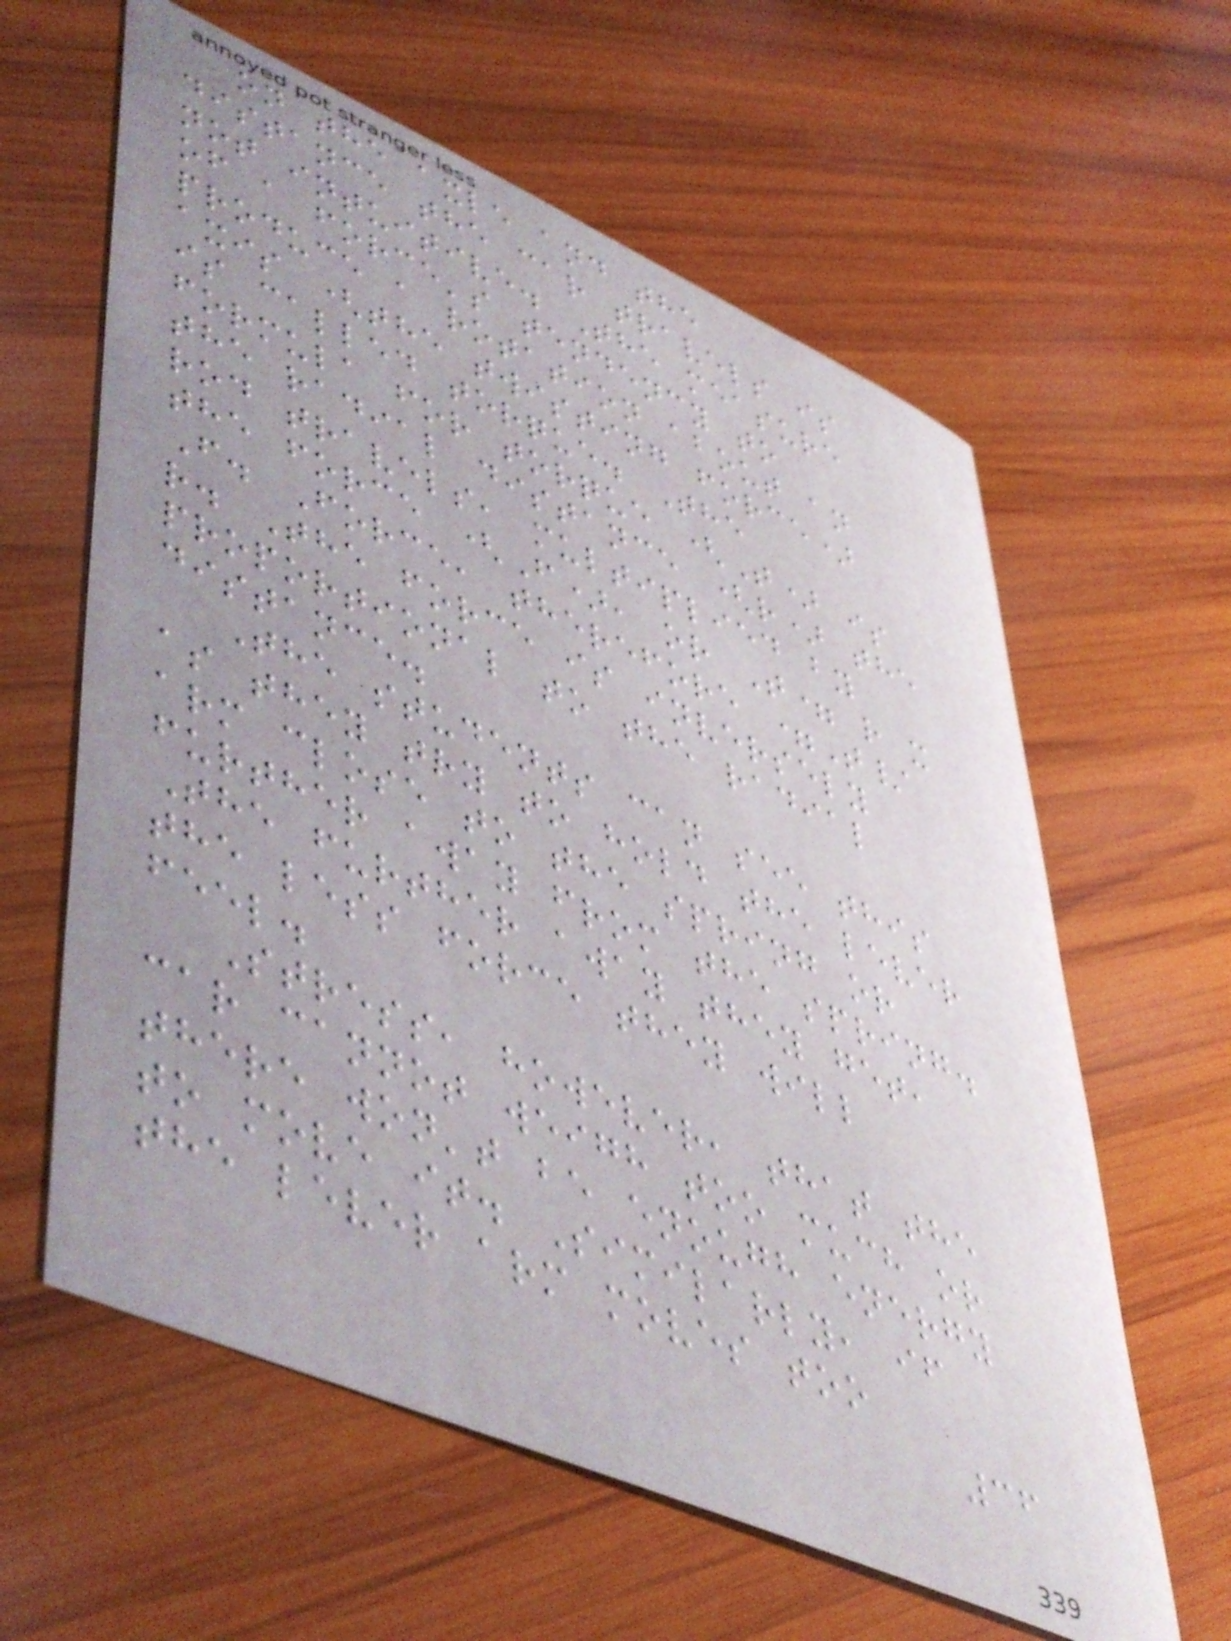on the axle and the
distance the car travels is
not intuitive. The measure
of a force's tendency to
produce a rotation about an
axis (the twisting force)
is called torque. The
formula for torque (T) is
the radial distance (r) the
rod travels, multiplied by
the force (F), or T= r x
F. Force, therefore =T/
r. The force is inversely
proportional to the radial
distance.
The students can see this
as they try to hold the lever
arm close to the spring or
further away from the spring.
The further away they get,
the less force they will
feel.
Stress, however, that the
car cannot weigh too much or
there won't be enough energy
to move it. Similarly, if
the lever arm moves too
36
